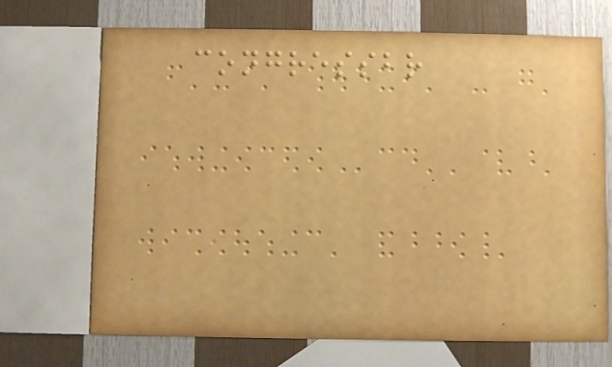congressbr
